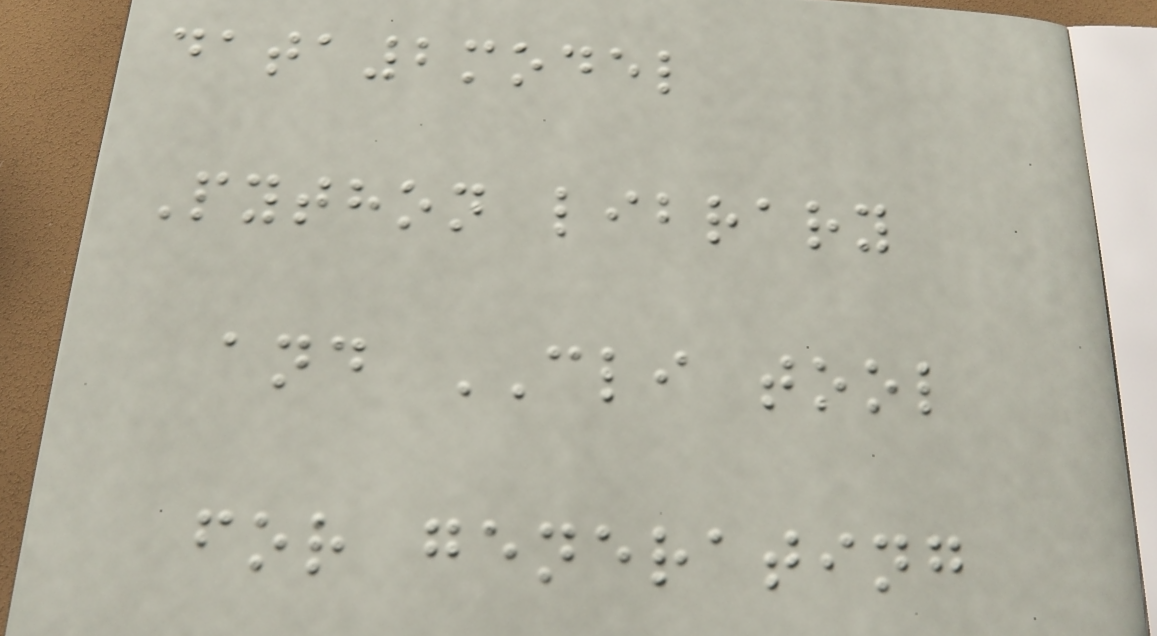data2model
Python library
and CLI tool
for generating
